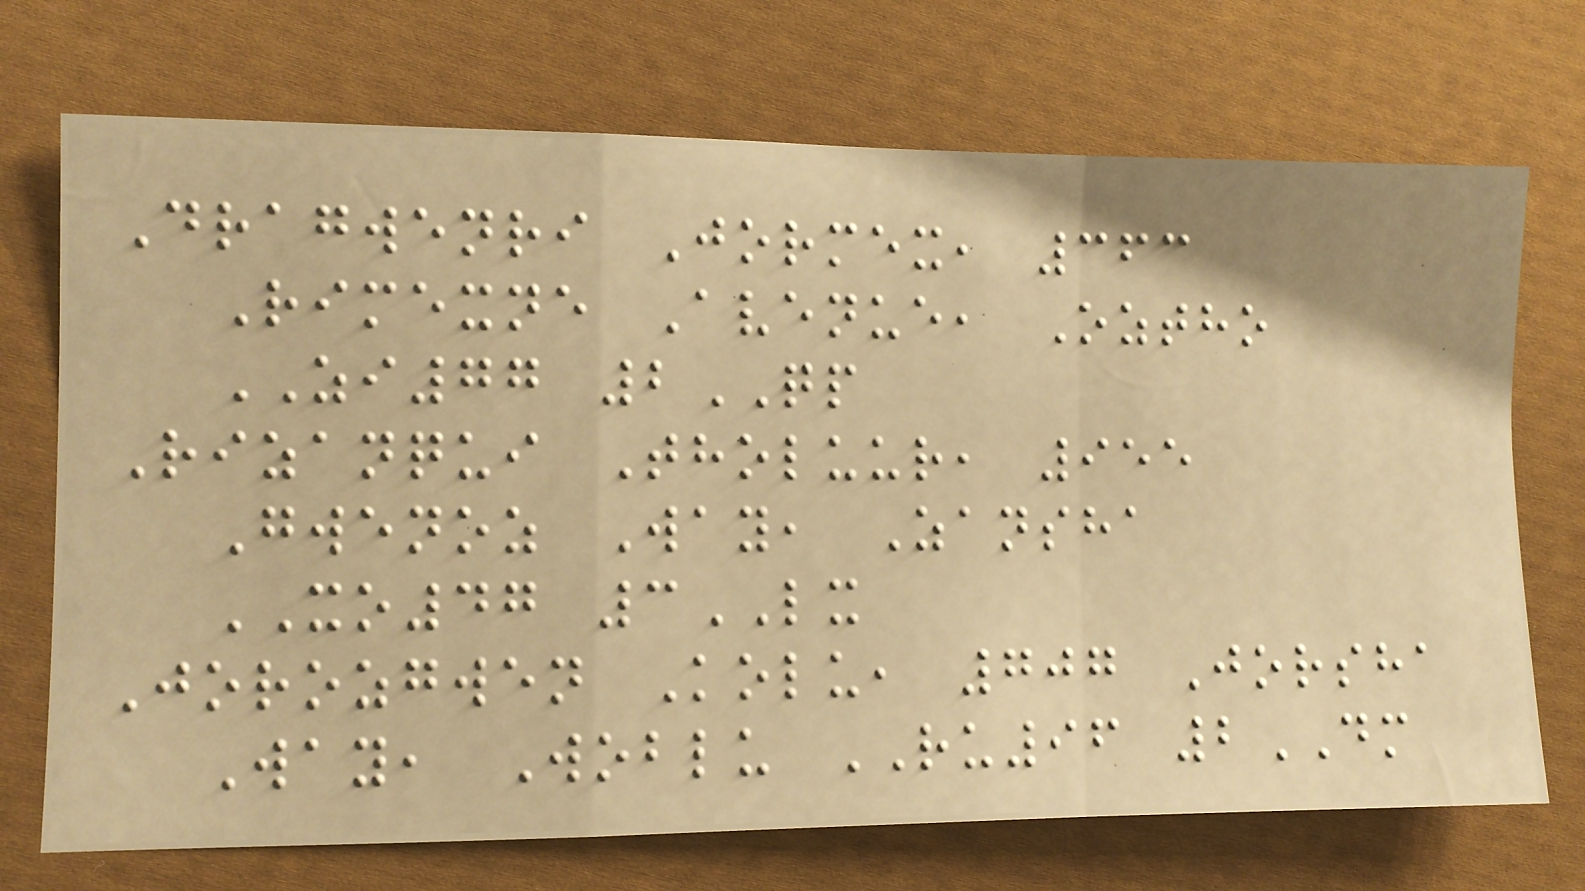Dragwenri Jormex, 363
Rimexne Avenue, Oztho
ZI77 2QP
Rizanqui Tholuur, 955
Gwenoz Way, Zansha
XO47 3LX
Jorozgwen Kolu, 707 Jorsha
Way, Woblu RU96 2DM
